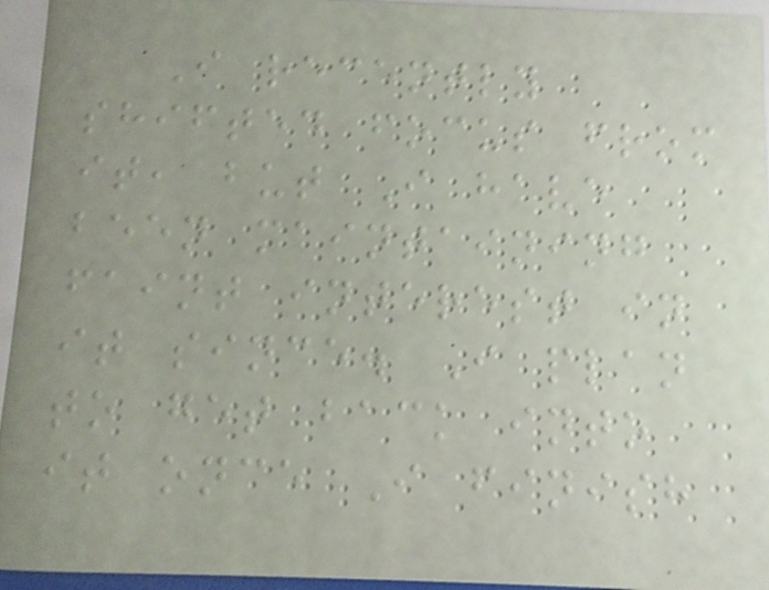I recently
shifted focus from
it, but I have
been maintaining
faint interest in
it since. I plan
to get back into
it once I finish
